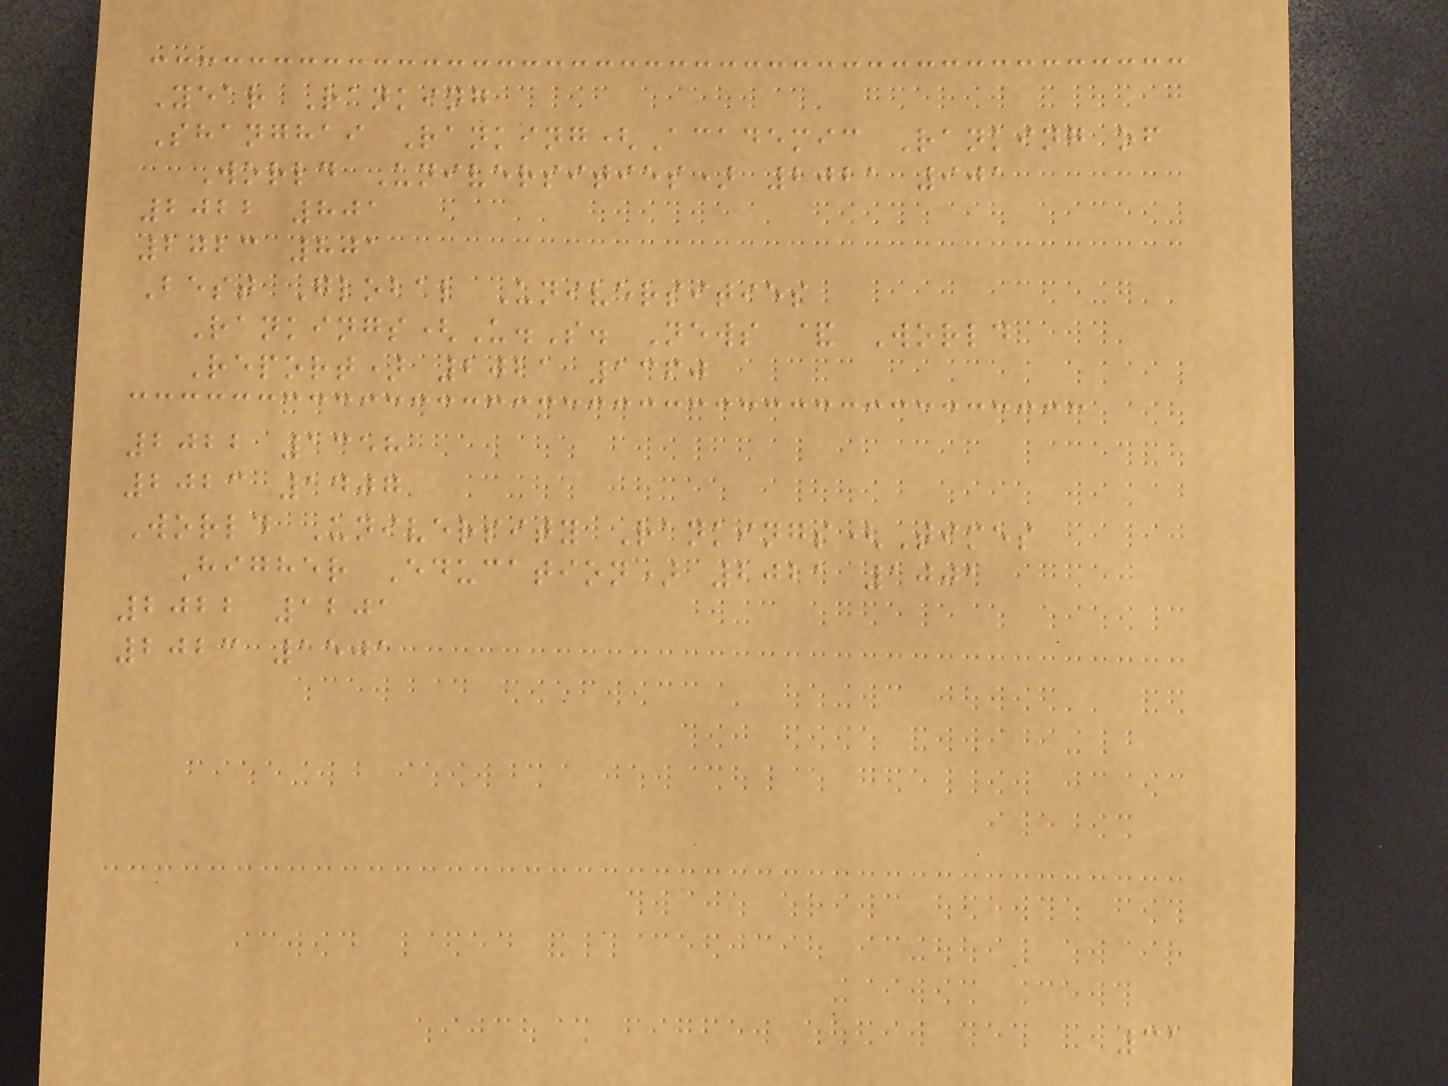Year Ranking
Shanghai Ranking(Academic Ranking of
World Universities) 2021 901
2022 801
2023 801
Best Global Universities
Rankings(U.S. News & World
Report) 2021 1360
2022 1358
2023 1407
World University Rankings(Times
Higher Education) 2021 1001
2022 1201
2023 1501
31
